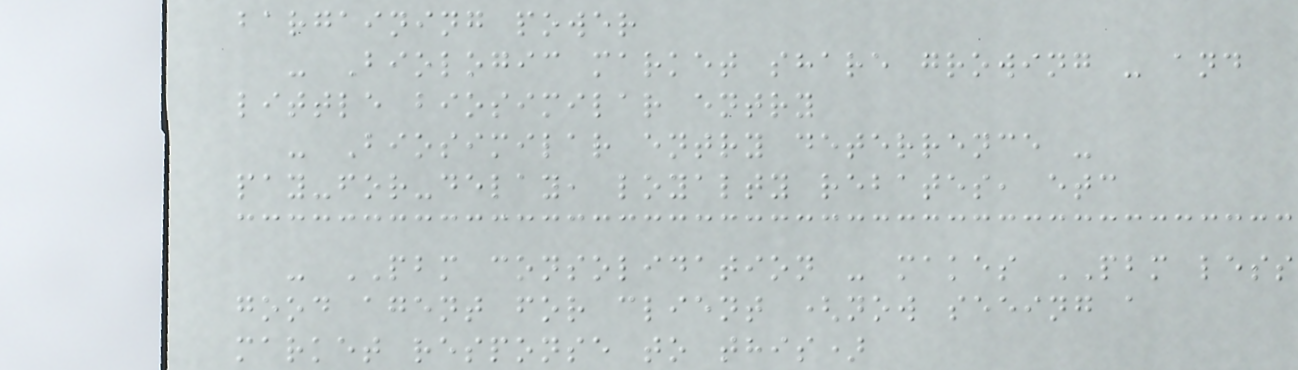bargaining power
- Biologic market share growing - and
little biosimilar entry
- Biosimilar entry deterrence -
pay-for-delay, loyalty rebates, etc
- PBM consolidation - makes PBM less
good agent for client (now seeing a
market response to this)
